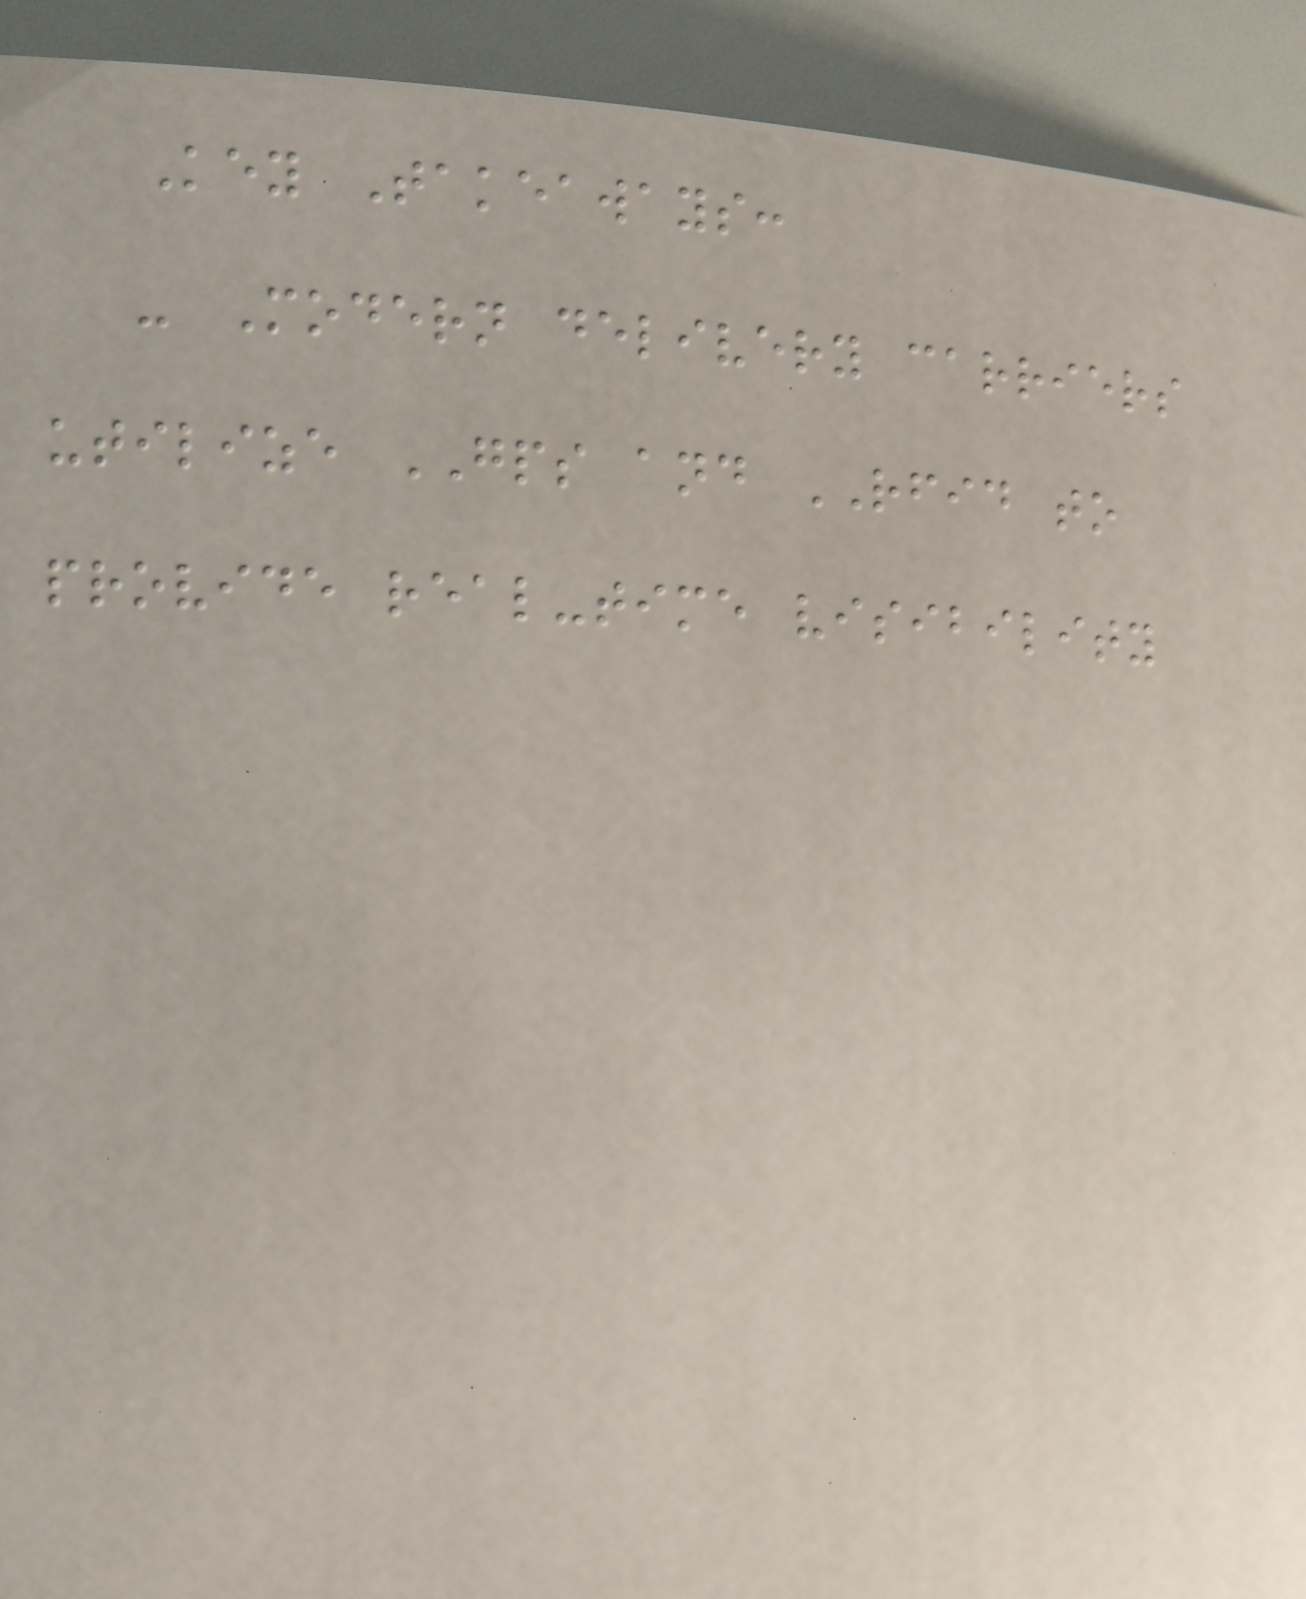Key Takeaways:
- Modern delivery carriers
utilize GPS and RFID to
provide real-time visibility
